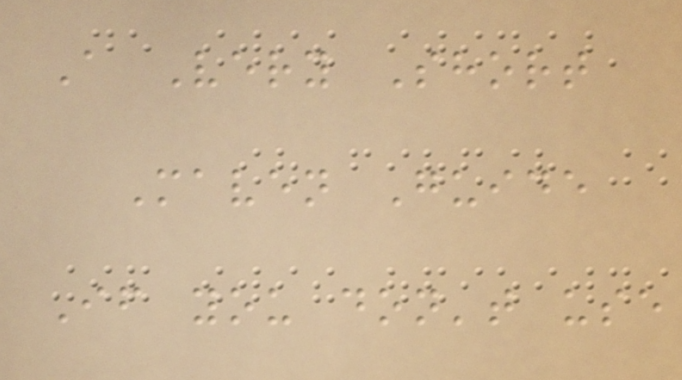A Very Short
Maven Guide
If you don't use
